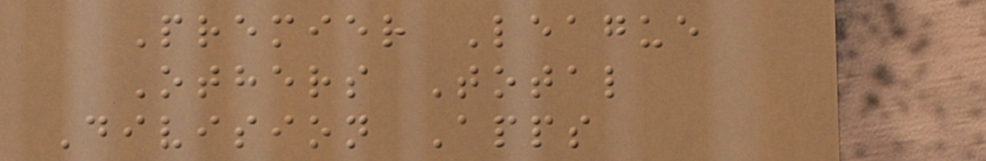Premier League
Others Total
Division Apps
